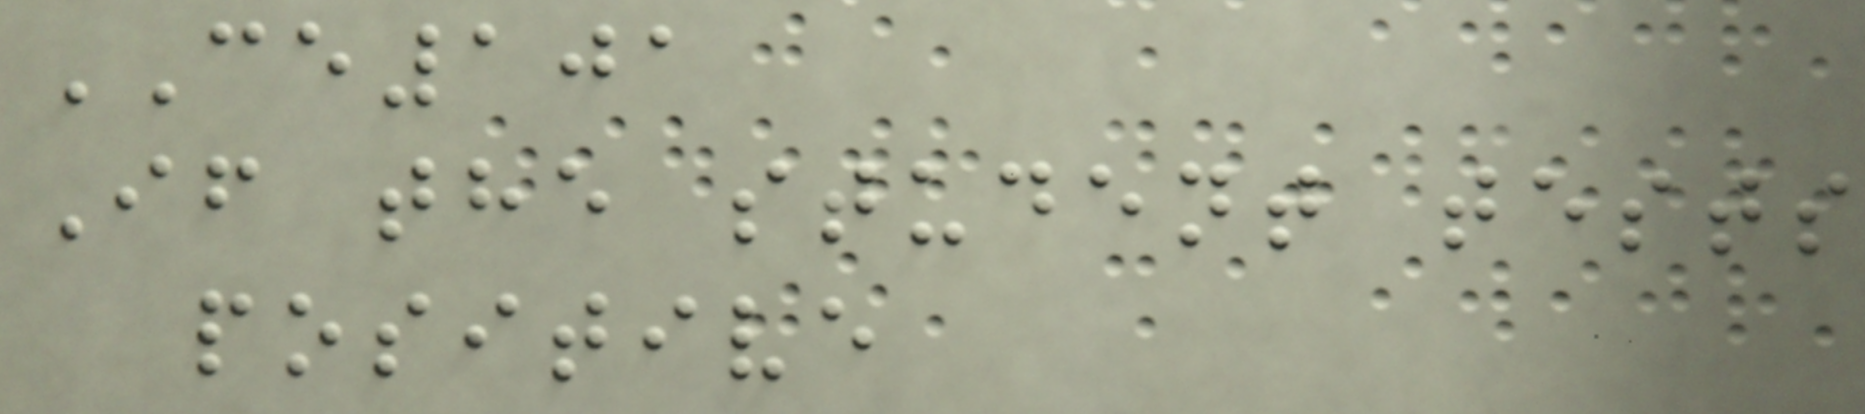CE101
If the student tests
positive
